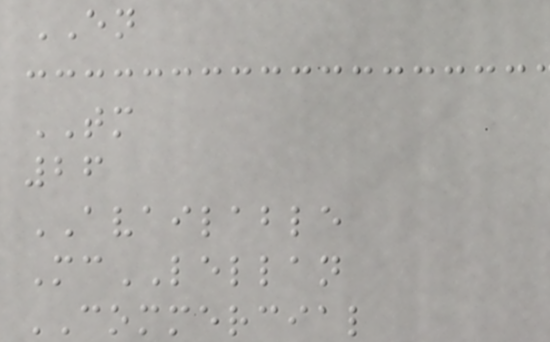EN
TM
26
AVAILABLE
McLELLAN
COMMERCIAL
